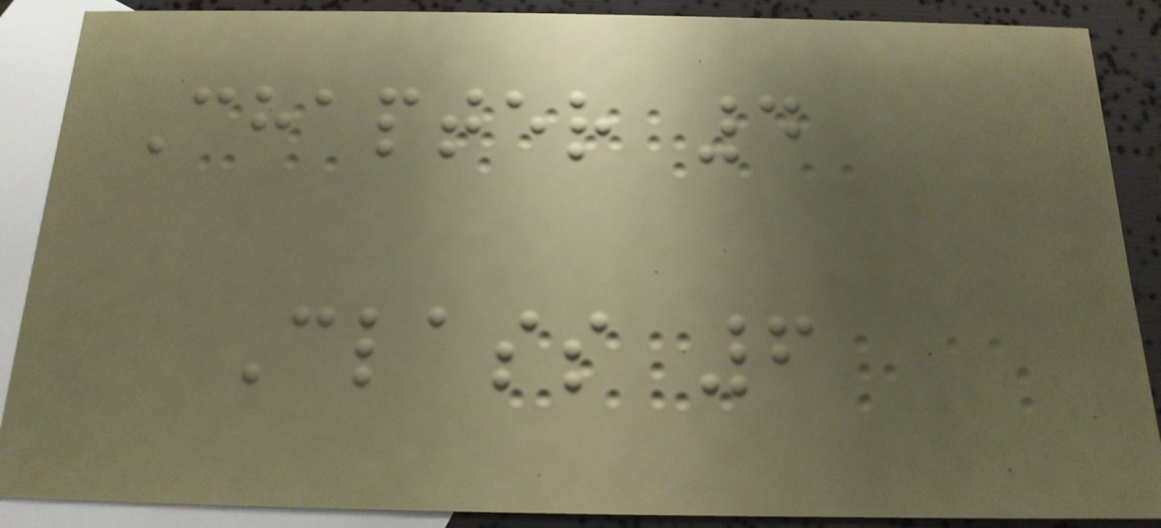Chapter 4
Class 6
